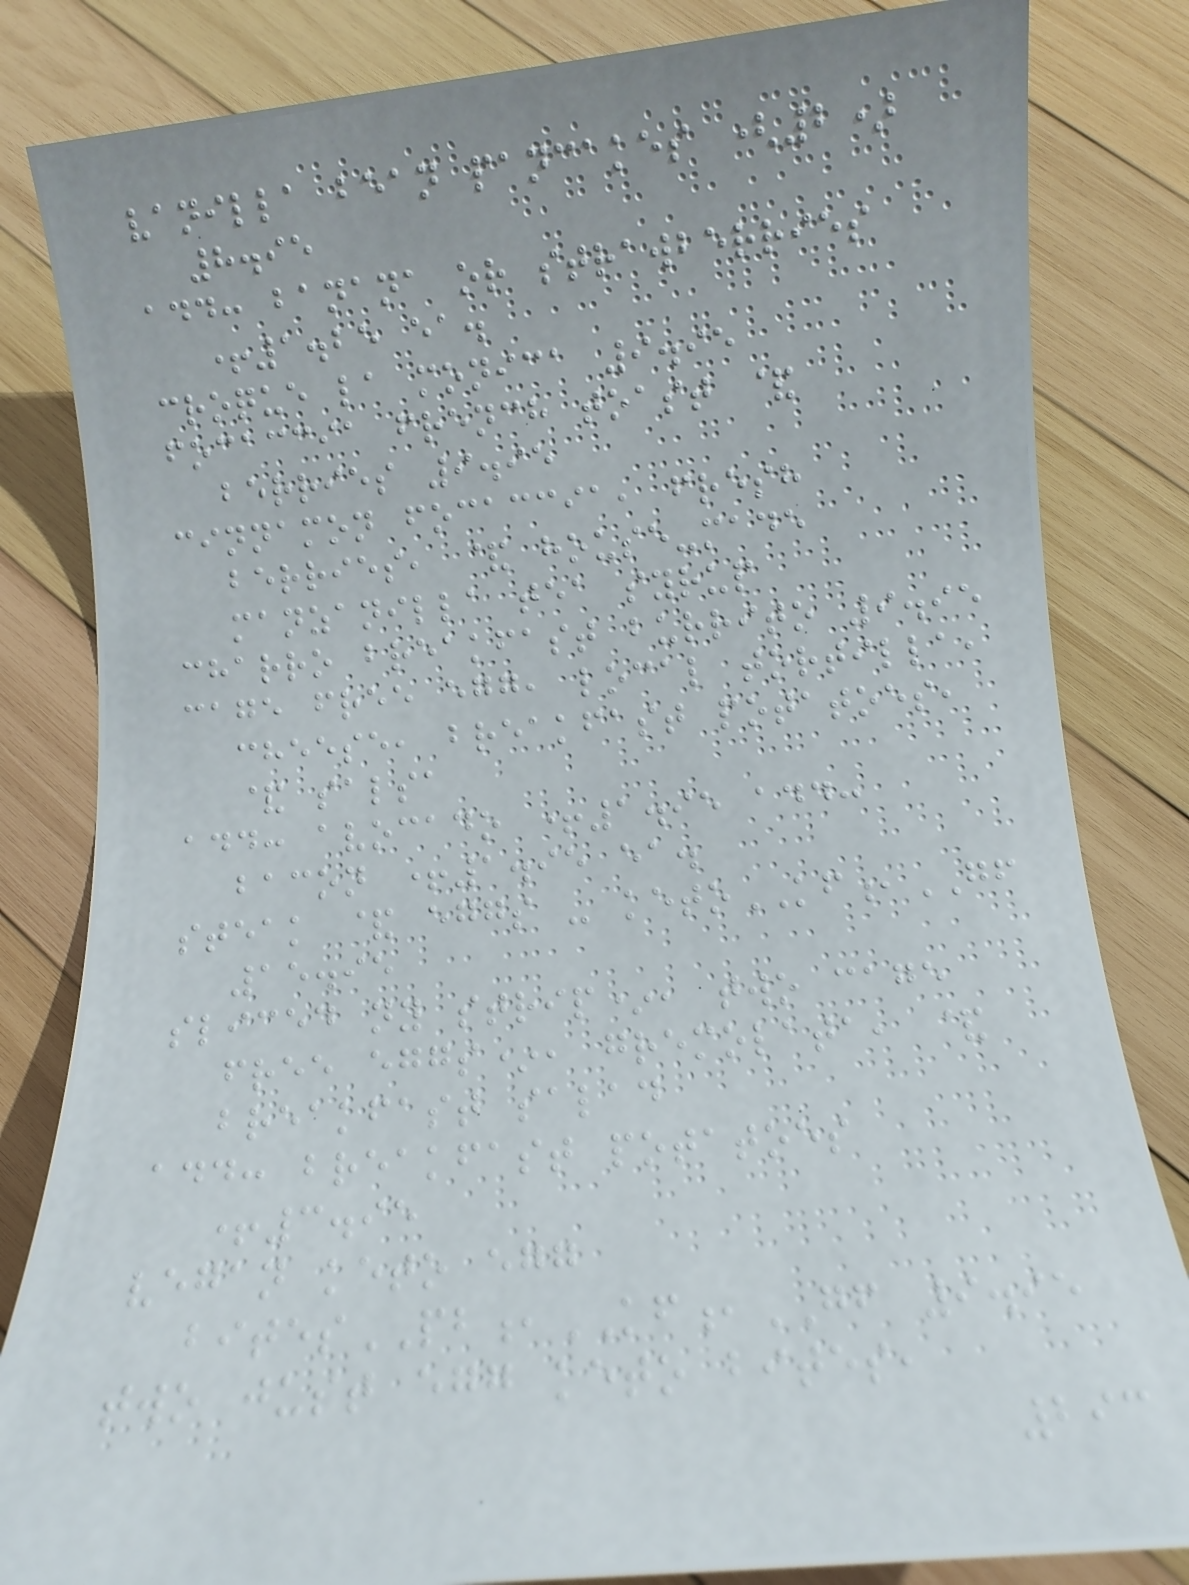vanilla bean pancakes (2)
8.95
add: banana or strawberries
+1.25 ea.
croque la monica 9.95
focaccia french toast &
berries 9.95
cinnamon focaccia, fresh
berries, & house-made
manzanilla tea syrup
charro breakfast burrito 9.95
cage free egg, local tortilla,
cheese, breakfast potatoes,
& salsa
add: avocado +1.95 add:
bacon +1.95 ea.
steak & eggs - ketoKF,GF
15.95
sliced ny strip*, two cage
free eggs*, gremolata, &
breakfast salad
add: breakfast potatoes
+3.95
vegan keto egg
bitesPB,KF,GF 9.95
two just egg keto bites,
293
